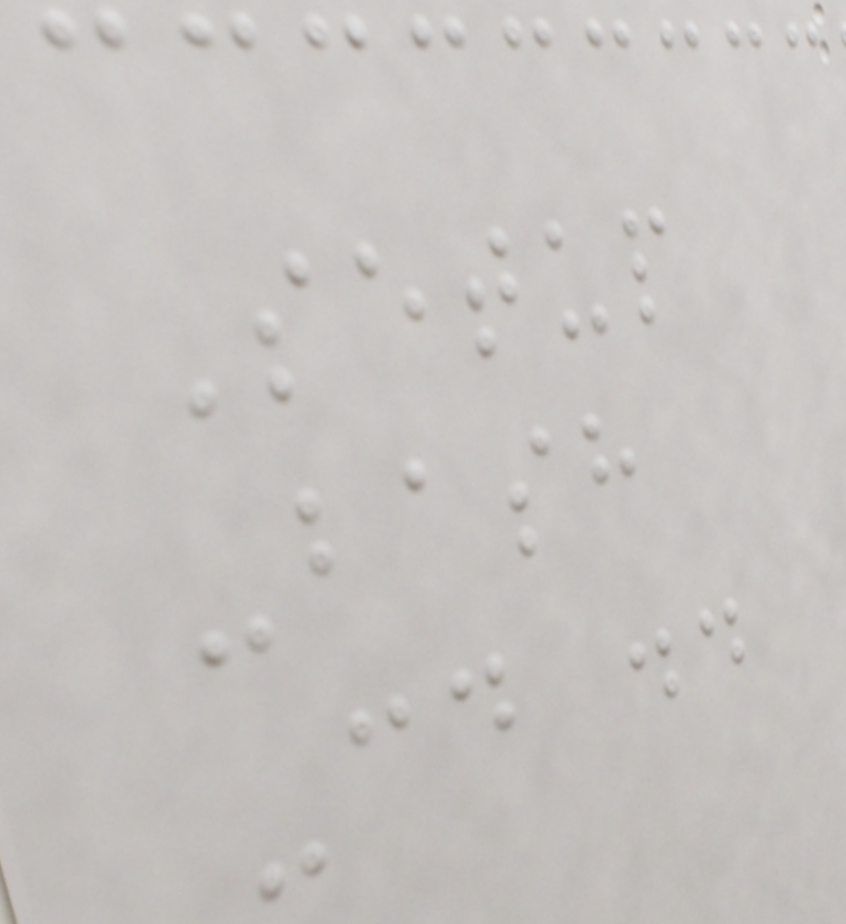Setup
-bash
-cd ..
